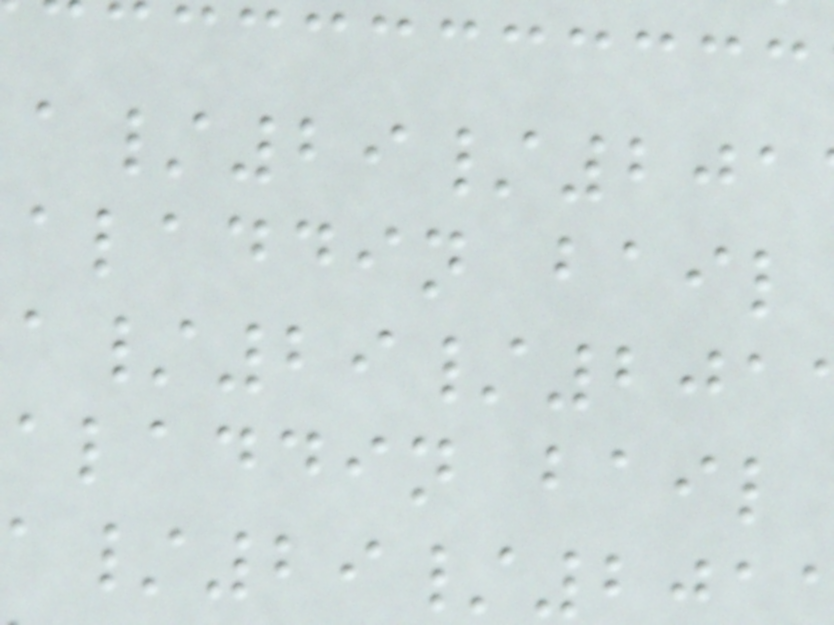aladdin bail
aladdin bail
